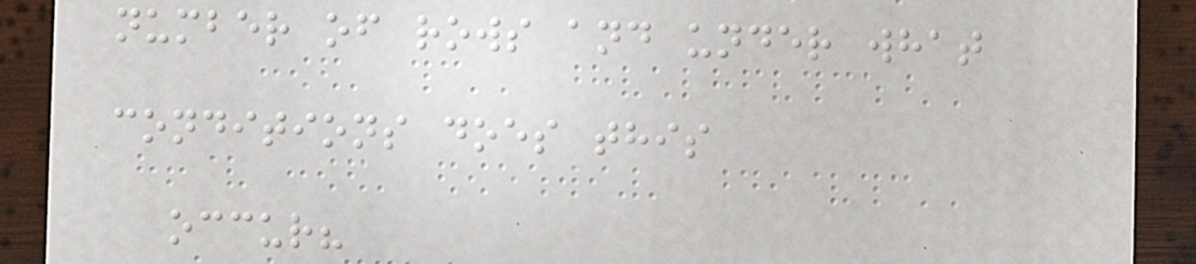number of rows and under what
conditions does this
occur?
